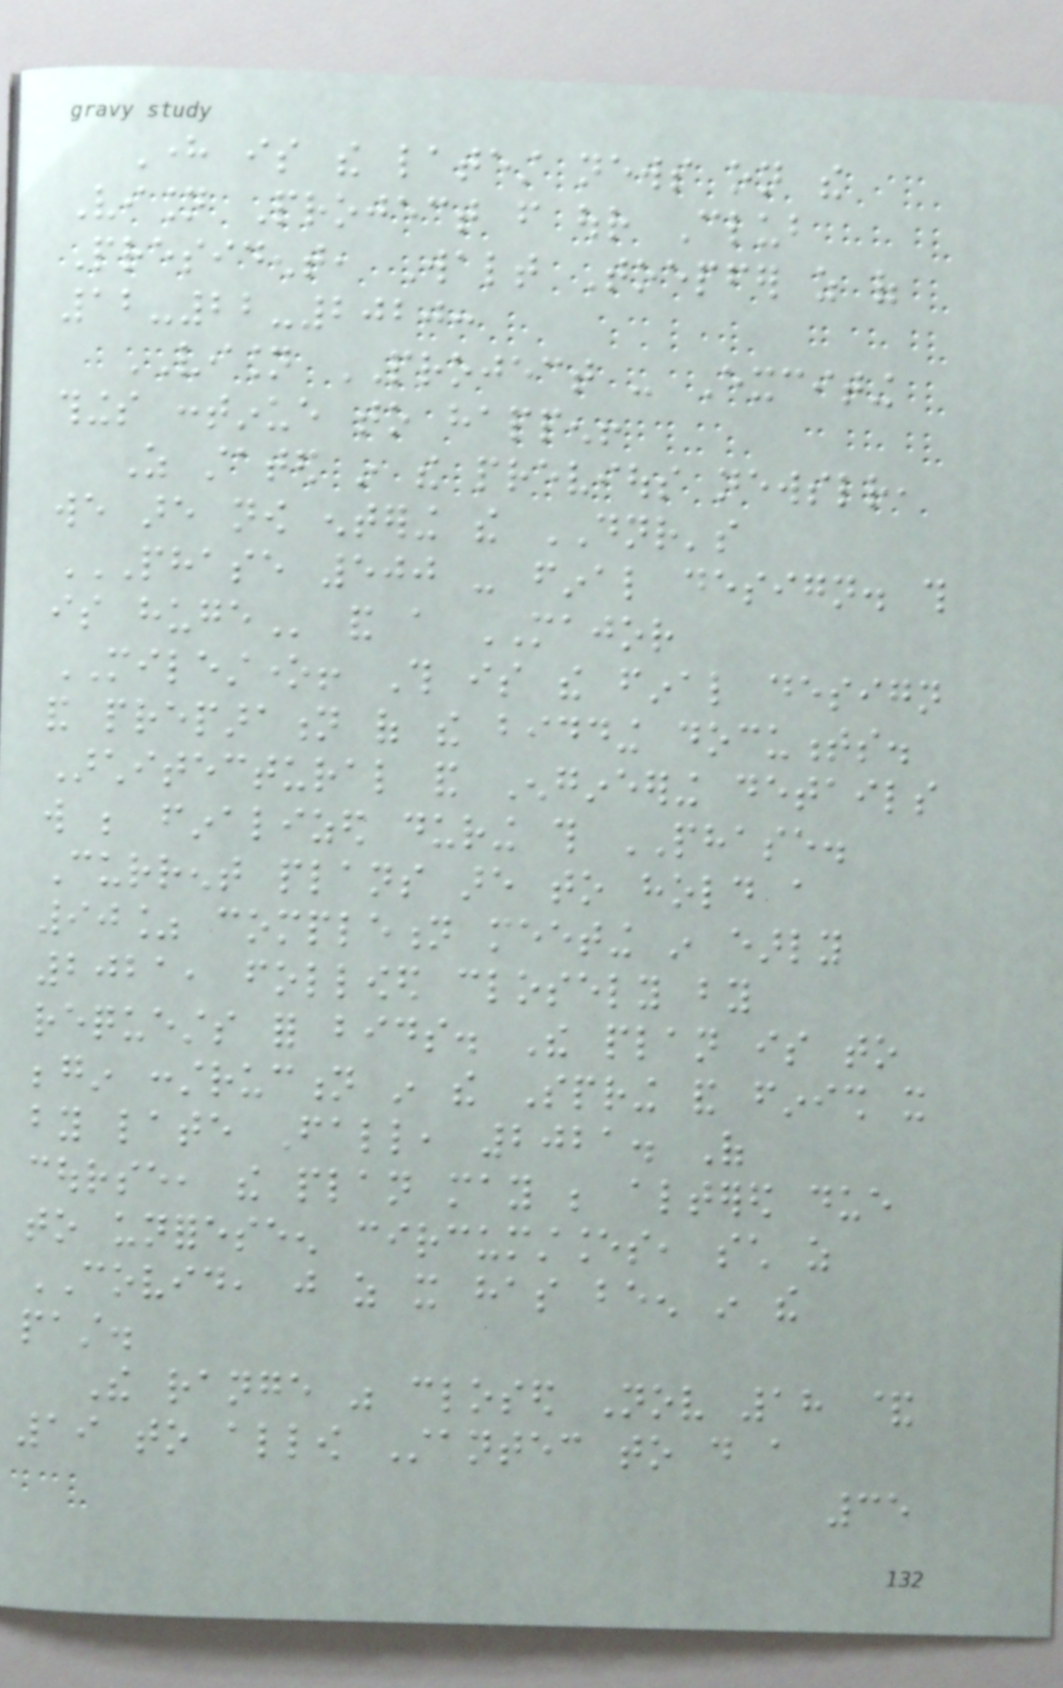Here is the latest news on the
Vision Project from our Club
President, Walt Toepfer as of
12-22-2020:
VISION PROJECT - Exciting
things continue to happen!
As stated in the previous newsletter,
we are now entering the DNR's
PHASE 500 - FINAL DESIGN. THIS
IS HUGE and a MAJOR
MILESTONE! This is the final design
and preparation of the bidding documents.
Architectural and Engineering details
will be finalized during this PHASE.
Current plans are to hold a
90% completion meeting in early
2021, followed closely by
requests for bids. The plan is to
begin construction in the Spring and finish it
by late Fall, 2021. Of
course, the plan may be altered due
to unforeseen circumstances, such as
COVID, just as it has been in the
past.
The range was closed Nov 18 &
19 to allow Stantec to do a
35
